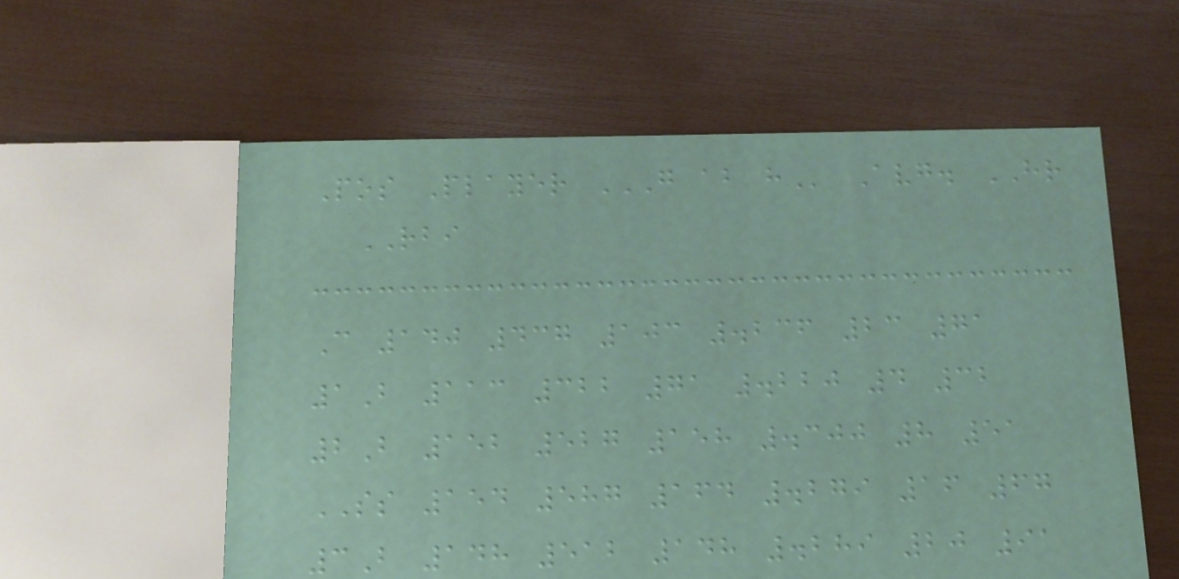Pos Player G AB H Avg. HR
RBI
C 140 437 103 .236 23 71
1B 113 322 71 .220 4 32
2B 152 527 158 .300 8 51
SS 154 587 164 .279 16 67
3B 148 512 148 .289 20 91
